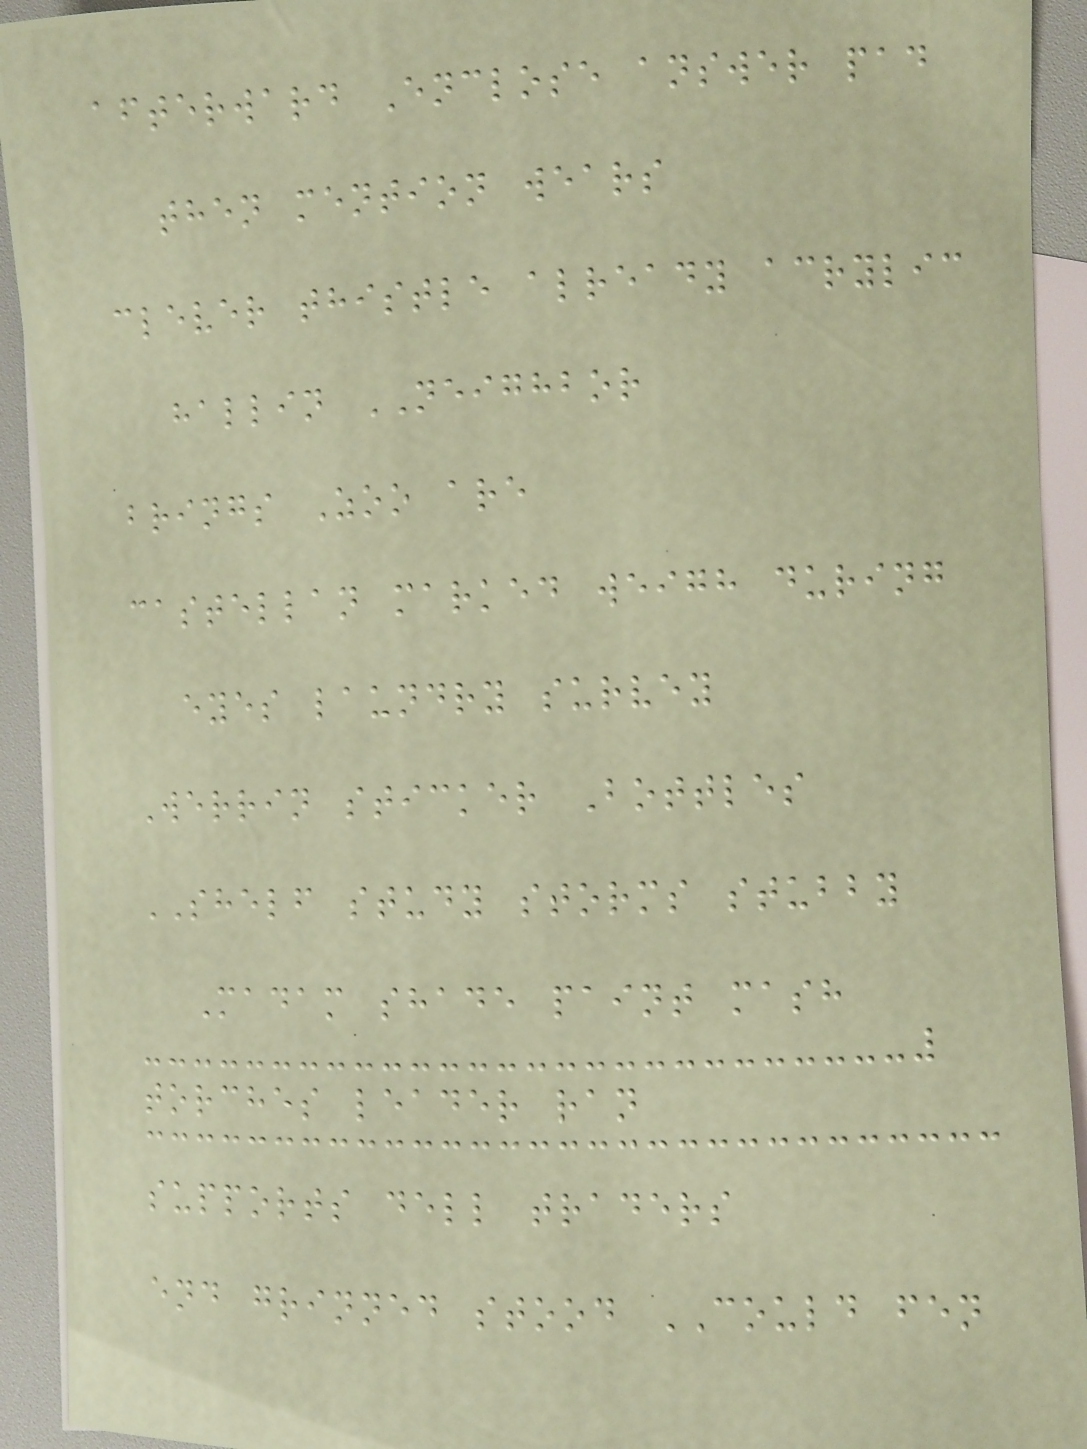afterward Enclose answer pad
then mention wears
clever thistle already acrylic
hallin NEIGHBOR
brings Zoo are
castellan marked weigh during
eyes laundry survey
Werrin sticker Bottles
SHELF study storms stubby
Madam shade paint mash
torches leader ran
supports dell traders
end grinned stood COULD fen
